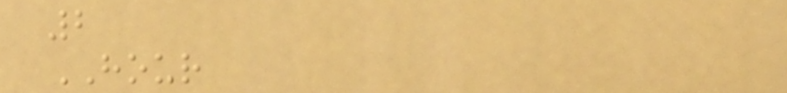2
HOUR
